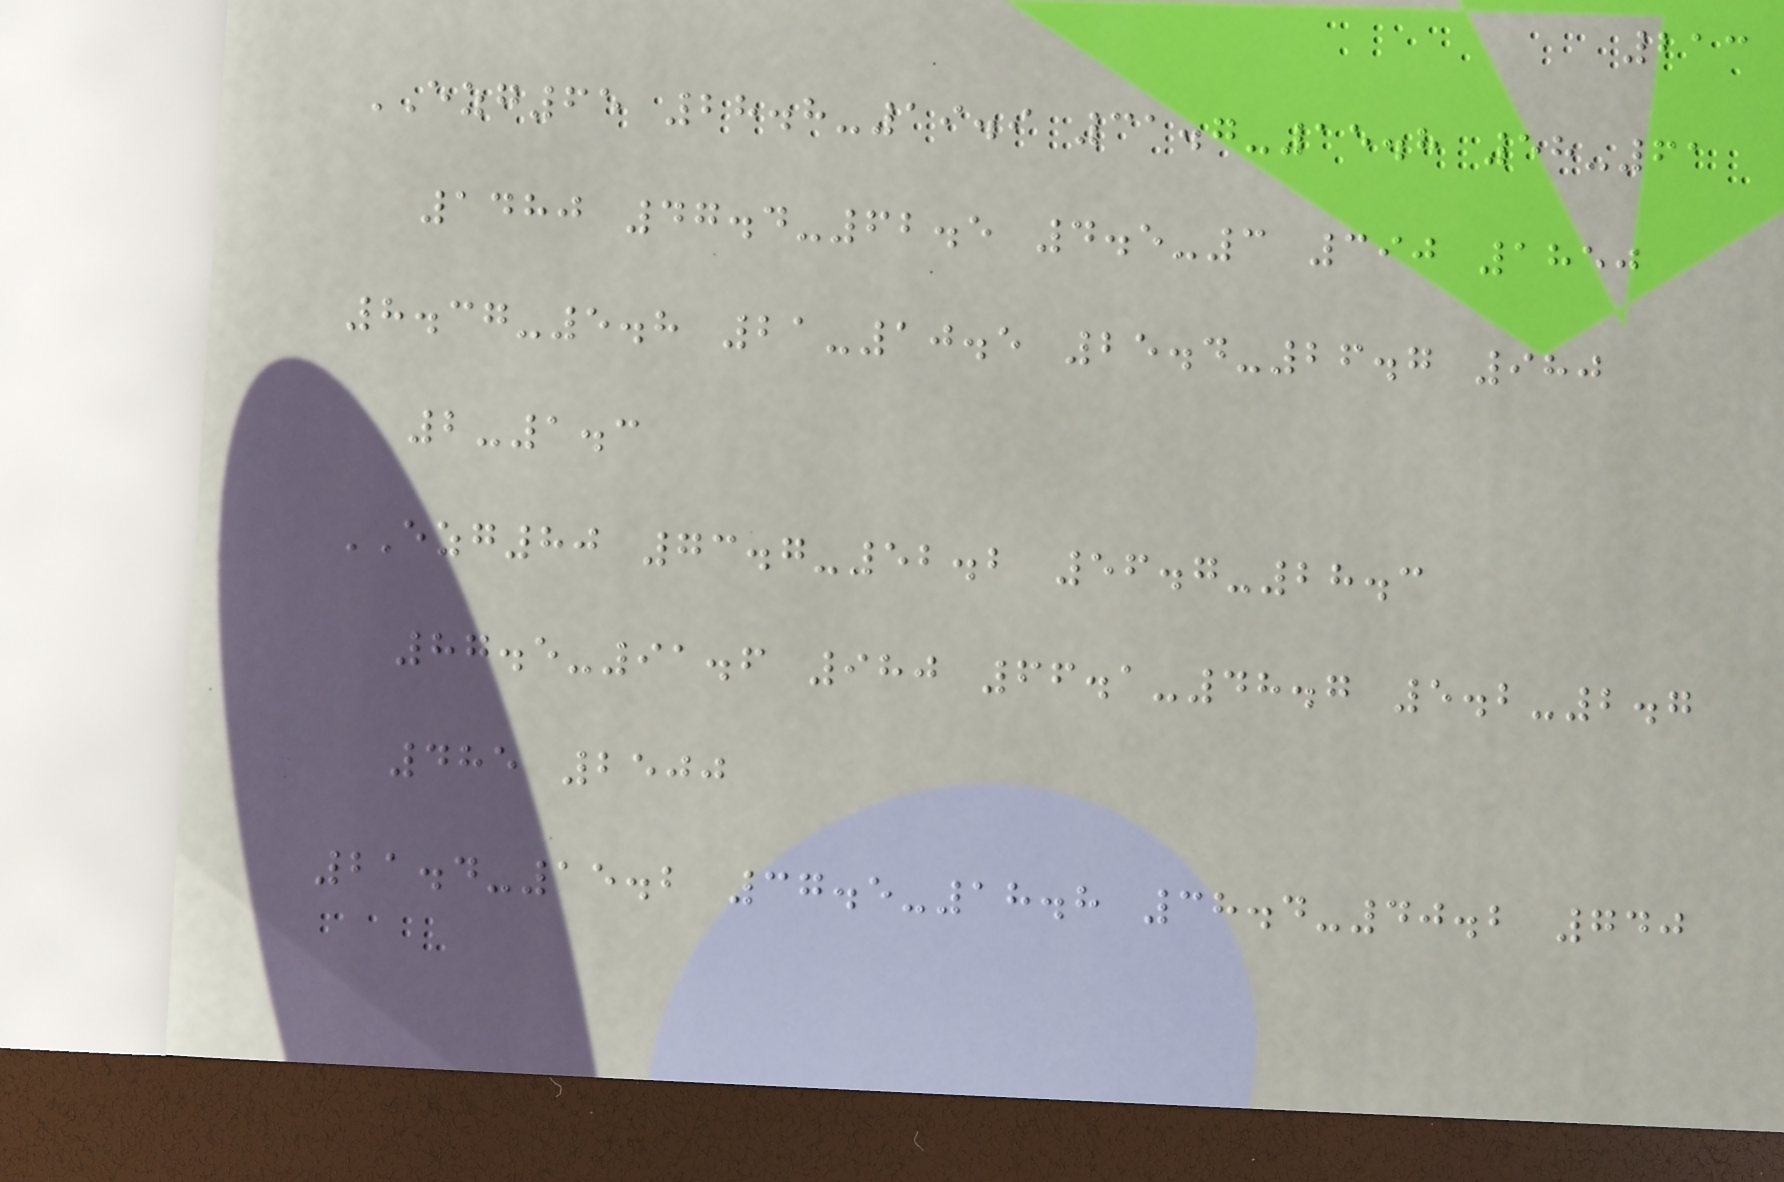213
EZG65 28.8-19.9 31.7-15.8 58-61
1480 47.4-62.5 4.5-3 390 1850
8.37-5.8 21-10.5 25.4-26.7 980
2-1.3
EZG80 73.7-52.2 56.7-28.3
87.5-91.6 980 66.1-48.7 5.2-2.7
485 2500
21.4-15.2 37.5-18.8 38.4-40.2 740
